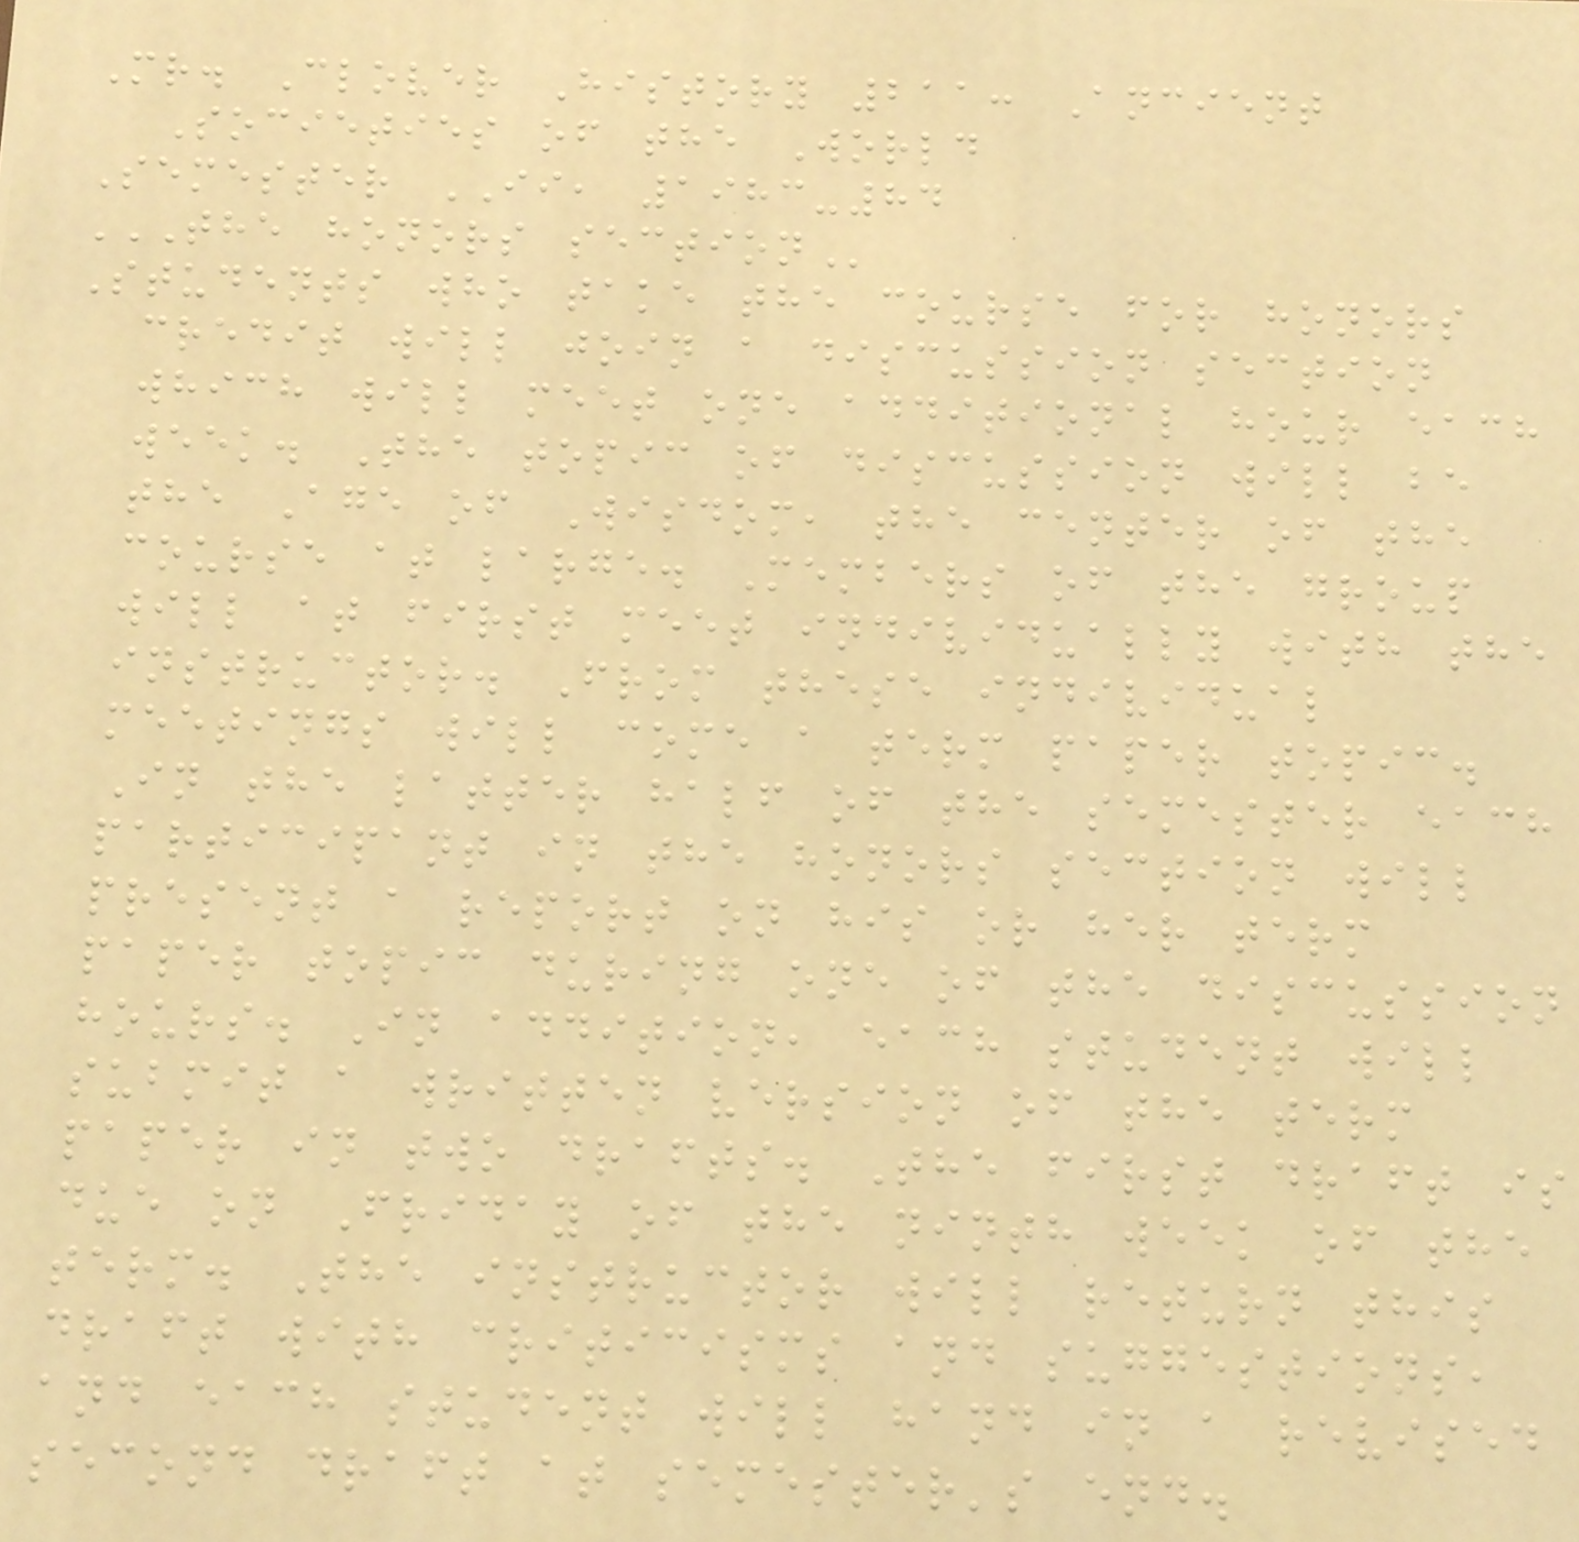Mr. Clover History 211: Ancient
Societies of the World
Semester II, 1983-84
THE HONORS SECTION
Students who take the course for honors
credit will join a discussion section
which will meet one additional hour each
week. The topic of discussion will be
the Age of Wisdom, the center of the
course at large. Members of the group
will at first meet individually with the
instructor. From these individual
meetings will come a term paper topic.
In the latter half of the semester each
participant in the honors section will
present a report on his or her term
paper topic during one of the discussion
hours. In addition, each student will
submit a written version of the term
paper in two drafts. The first draft is
due on Friday of the ninth week of the
term. The instructor will return this
draft with criticisms and suggestions,
and each student will hand in a revised
second draft at semester's end.
